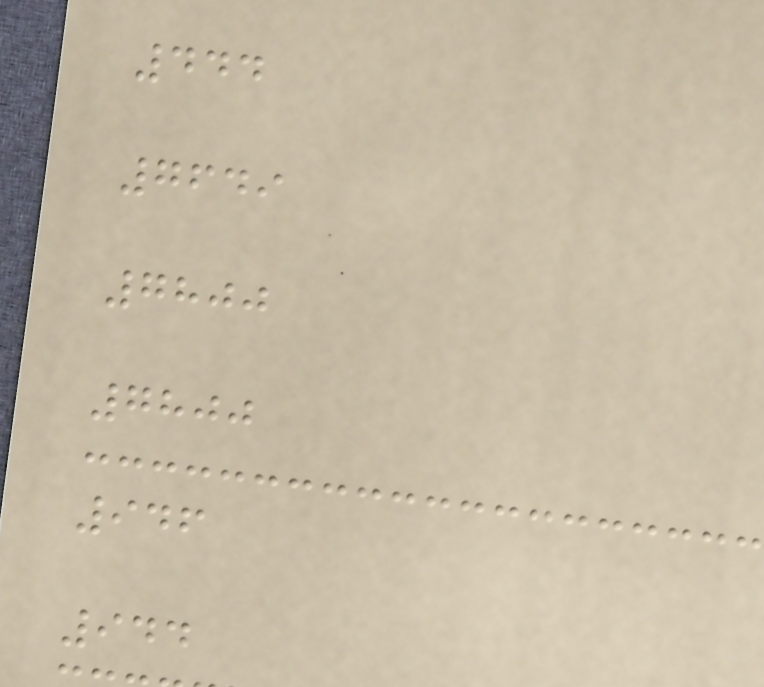444
7649
7800
7800
946
944
